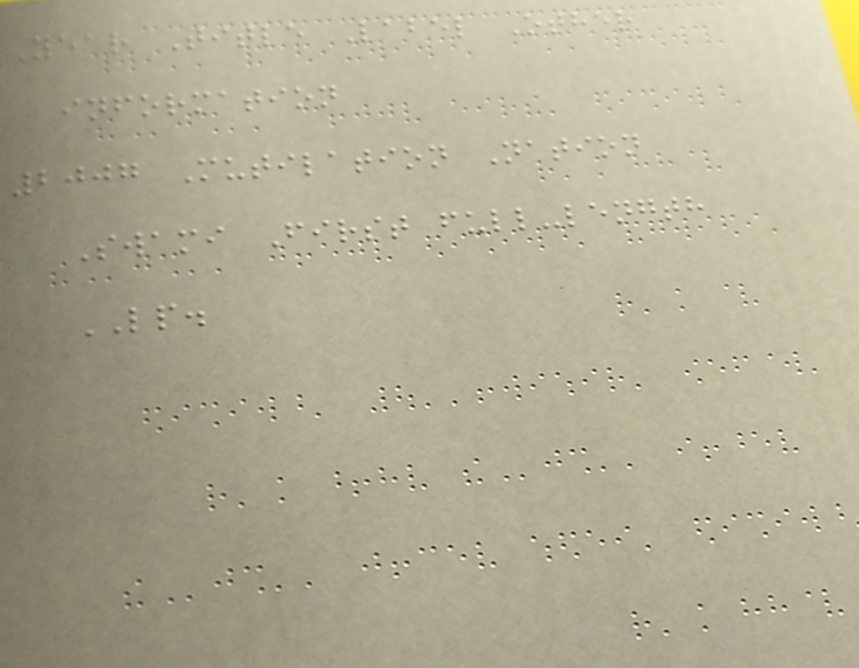Year Title Label Other
information
2007 Mutilation Nation
Swami First full-length
LP.
